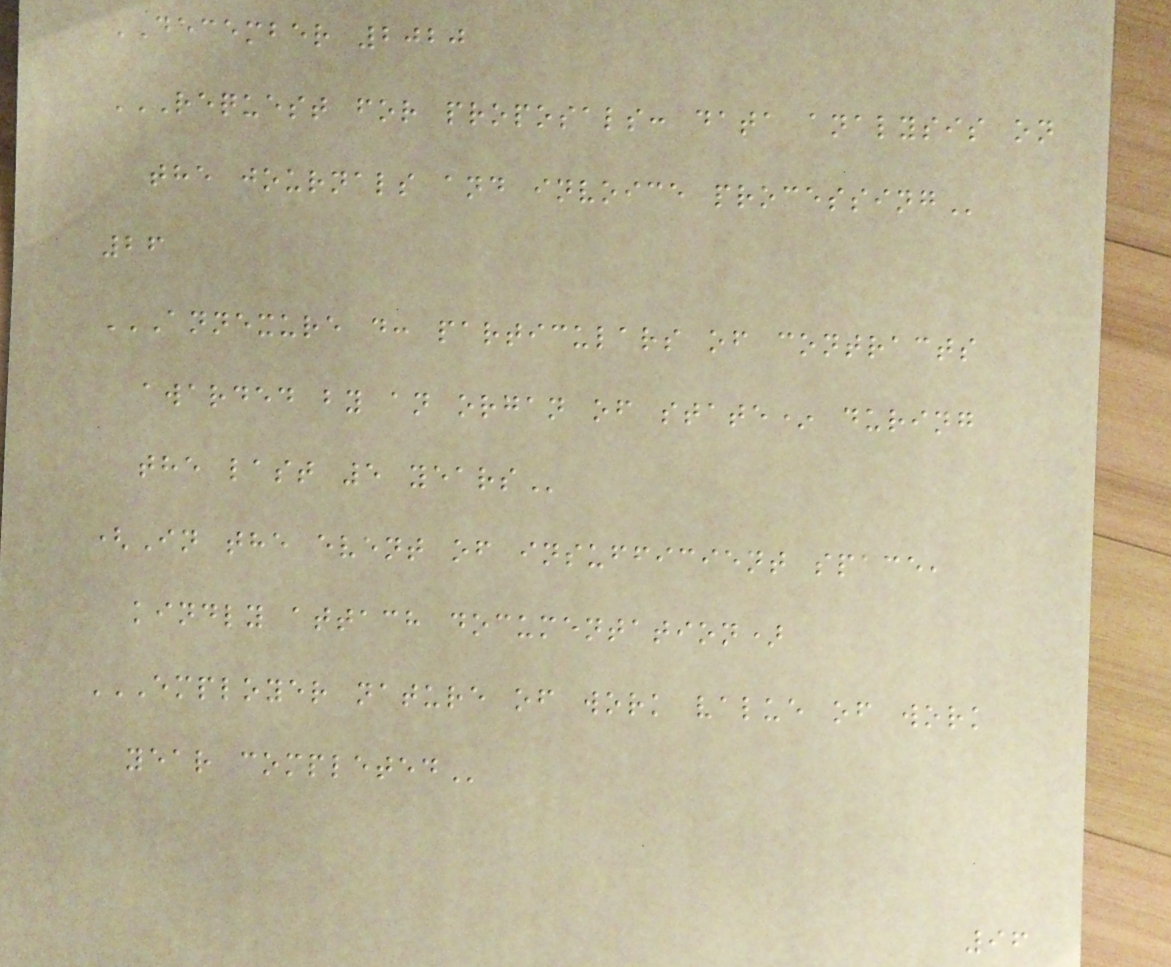DECEMBER 2020
REQUEST FOR PROPOSALS: DATA ANALYSIS ON
THE JOURNALS AND INVOICE PROCESSING
26
ANNEXURE D: PARTICULARS OF CONTRACTS
AWARDED BY AN ORGAN OF STATE* DURING
THE LAST 5 YEARS
(In the event of insufficient space,
kindly attach documentation)
EMPLOYER NATURE OF WORK VALUE OF WORK
YEAR COMPLETED
96
